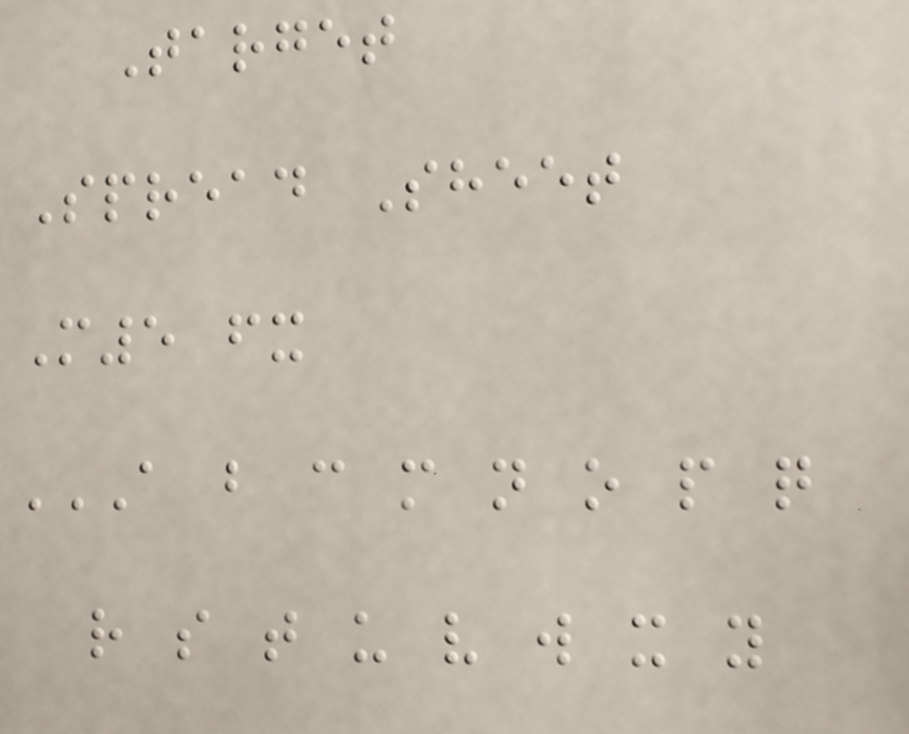Target
Spread Sheet
M5 fx
A B C M N O P Q
R S T U V W X Y
